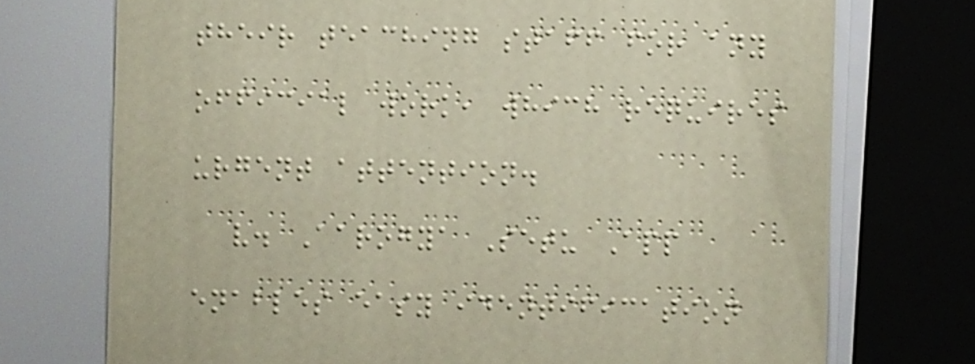their teaching staff for any
official work, which requires
urgent attention.
v. Aarogya Setu App
enables easy identification
